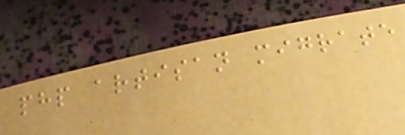php artisan migrate
